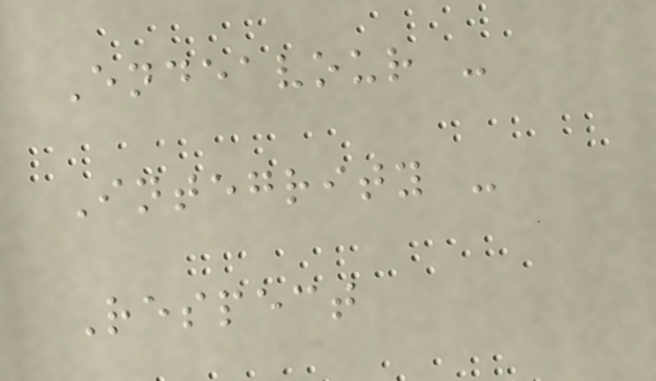Endeavour -
Integrity -
Respect
